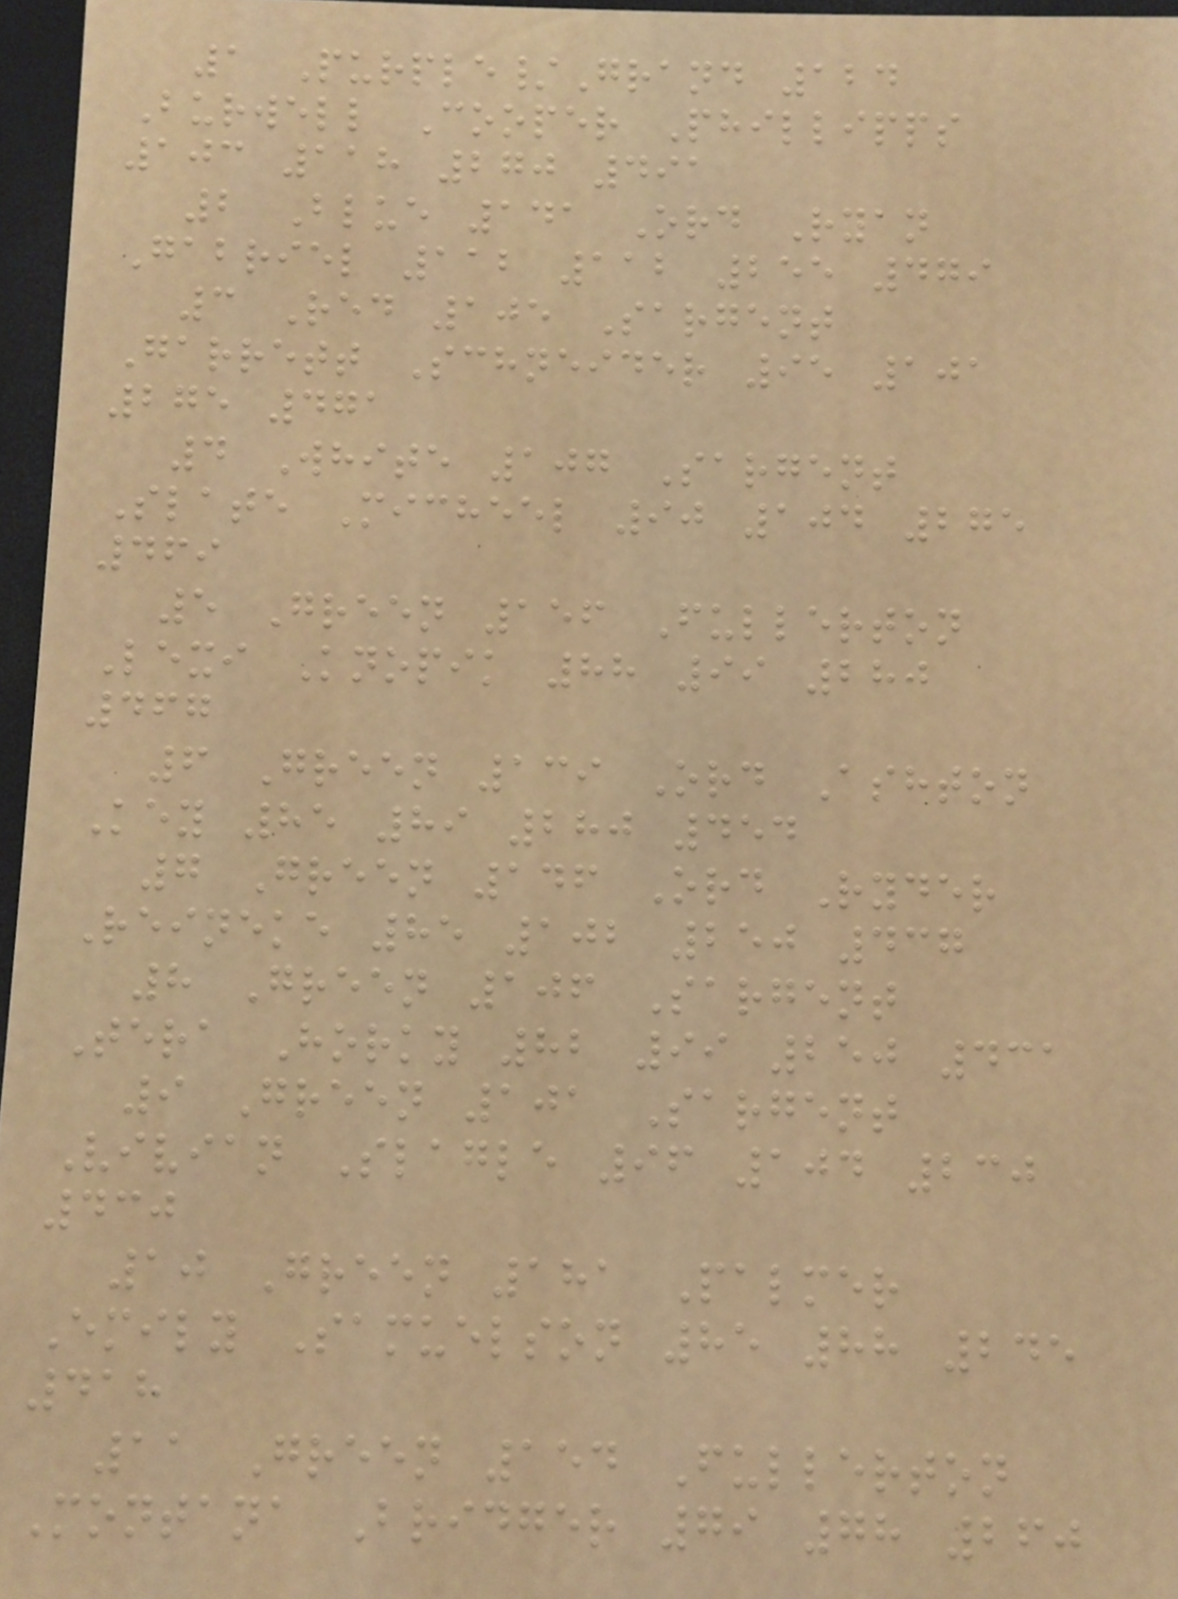1 Purple/Grand 124
Burwell Cooper Phillipps
103 118 270 491
2 Blue 141 Ord Ryan
Gabriel 112 112 255 479
3 Red 105 Sargent
Garrett Schneider 95 101
275 471
4 White 107 Sargent
Slate Micheel 90 104 275
469
5 Green 156 Fullerton
Lexi Knopik 88 99 280
467
6 Green 139 Ord Ashton
Key 85 89 280 454
7 Green 146 Ord Ryder
Reineke 85 102 250 437
8 Green 106 Sargent
Tera Horky 82 99 250 431
9 Green 101 Sargent
Vivian Slagle 96 104 230
430
10 Green 181 Palmer
Emily Samuelson 85 88 245
418
11 Green 154 Fullerton
Montana Bridger 79 78 260
